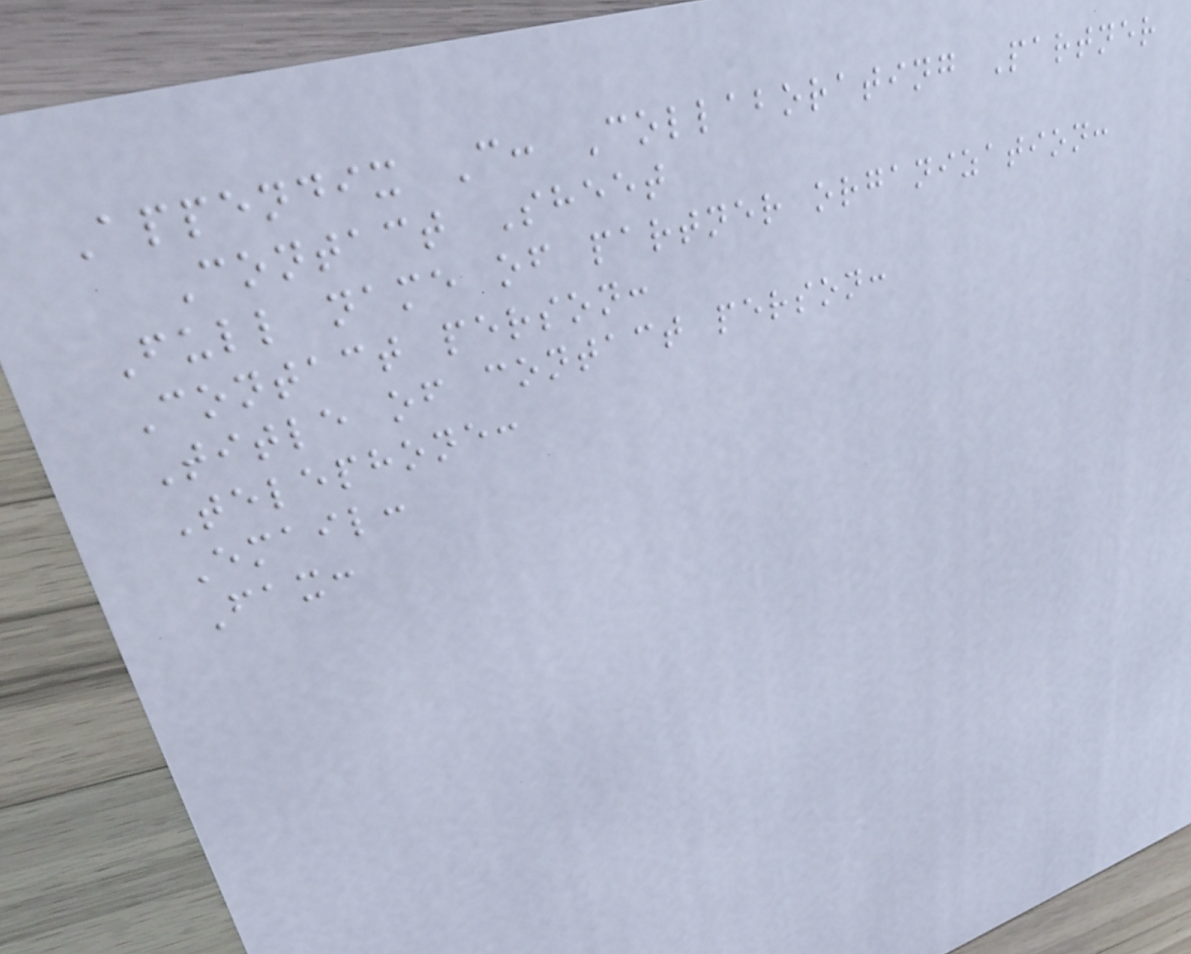Appendix C: Collaborating Partner
Contact Sheet
Full name of partner organization:
Contact person:
Title of contact person:
Telephone:
Email:
Fax:
